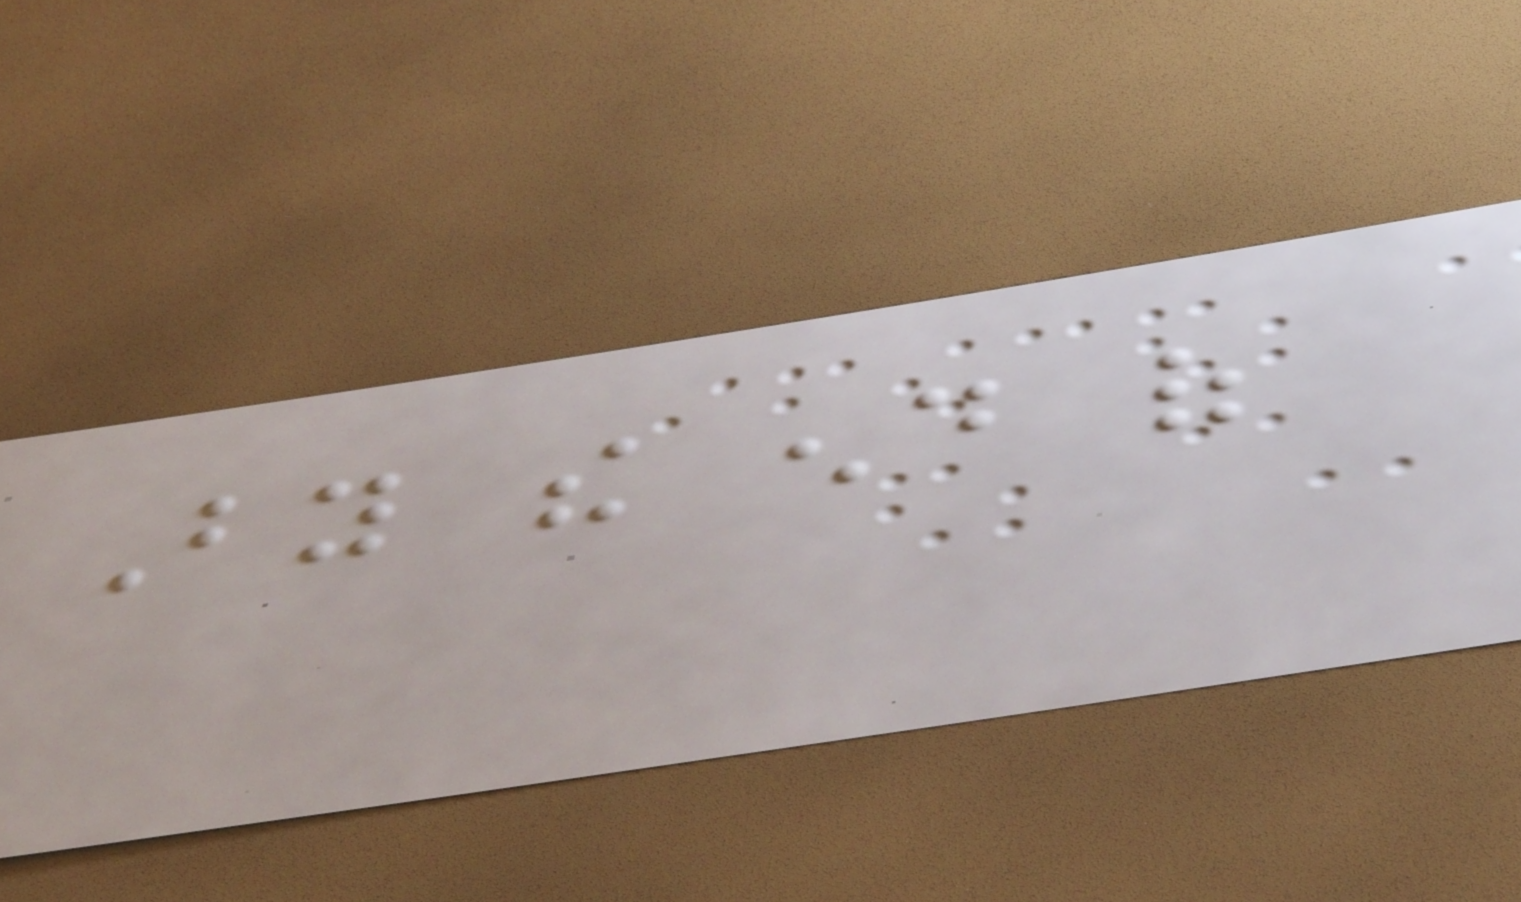By the end of
